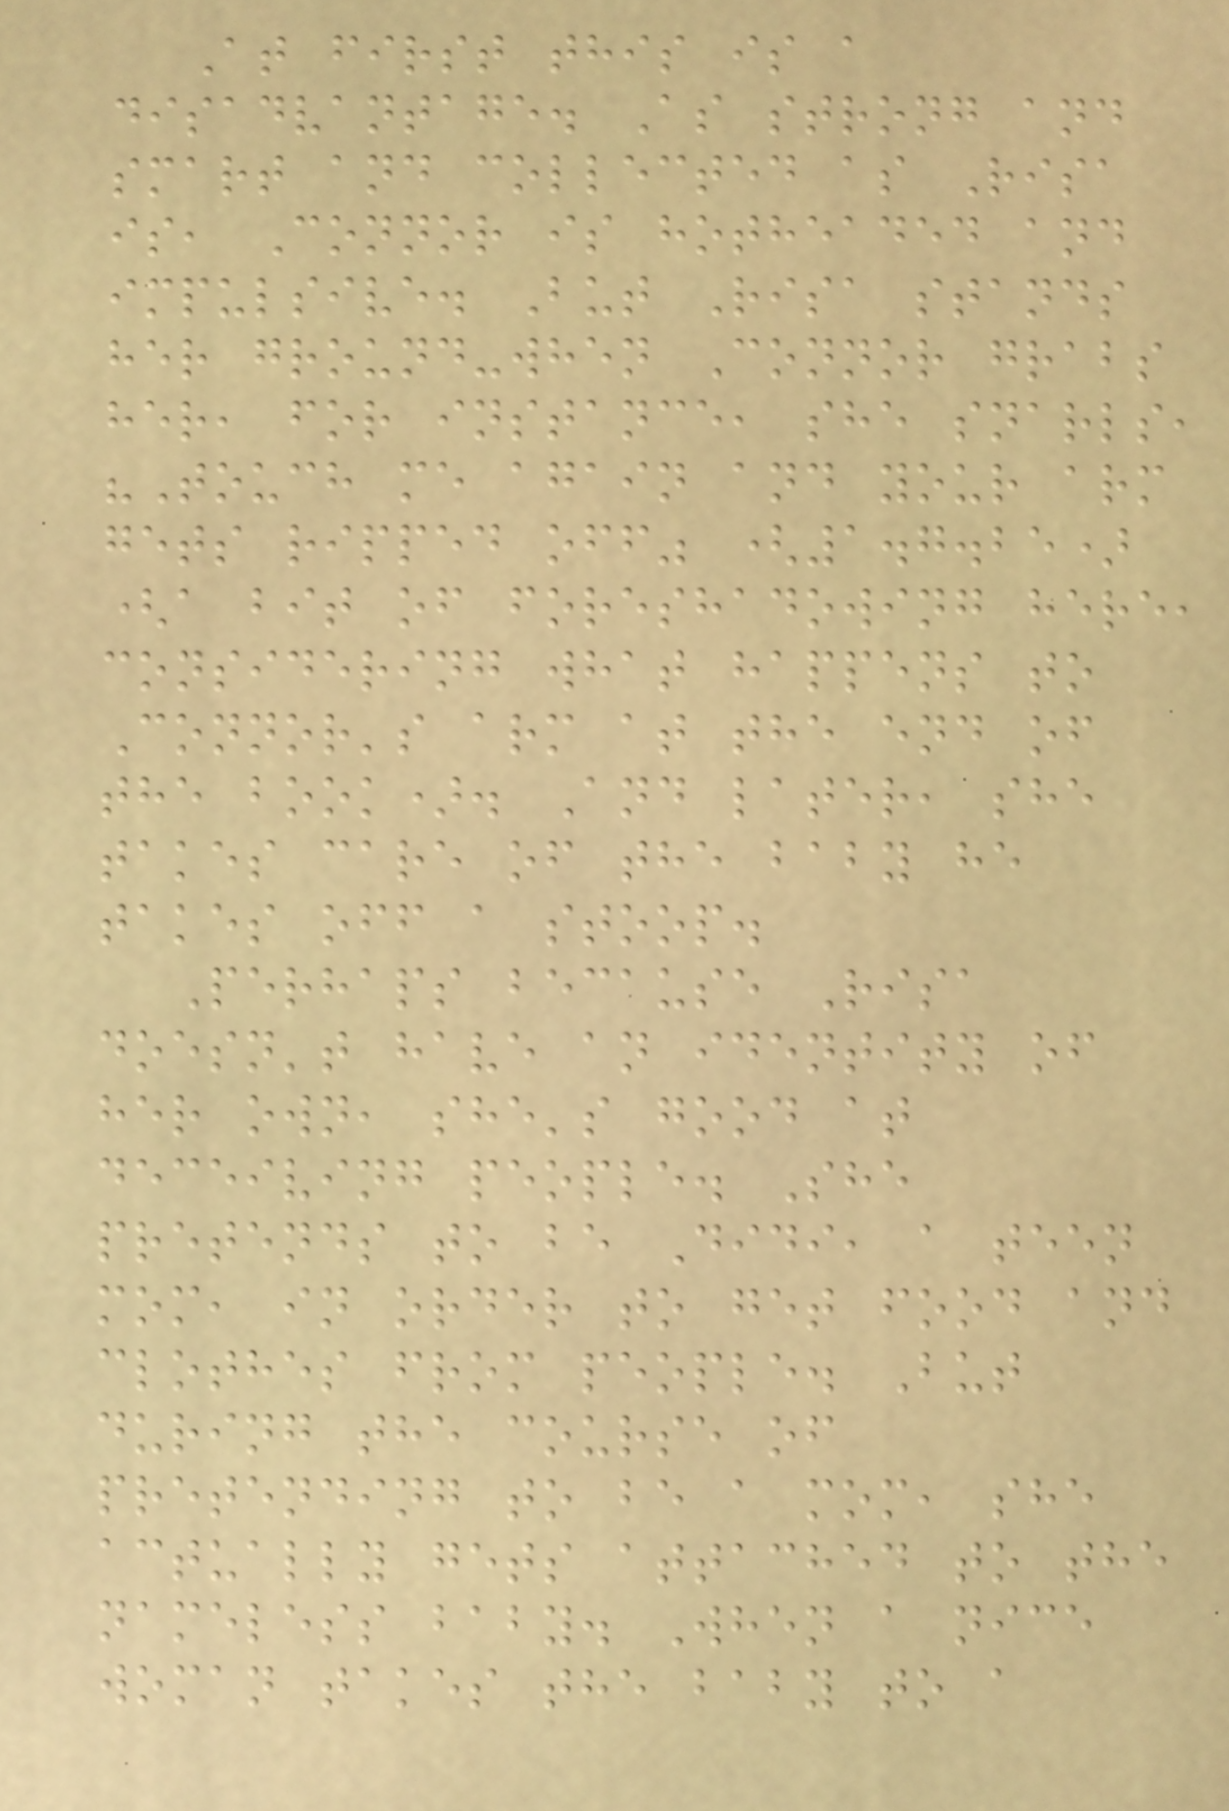At first this is a
disadvantage. As strong and
smart and collected as Risa
is, Connor is hotheaded and
impulsive. But Risa stands
her ground-when Connor grabs
her, for instance, she snarls,
"Touch me again and your arm
gets ripped off" (1.7.25)
(a bit of foreshadowing here,
considering what happens to
Connor's arm at the end of
the book). And later, she
takes care of the baby he
takes off a stoop.
Perhaps because Risa
doesn't have an identity of
her own, she's good at
deceiving people. She
pretends to be Didi, a teen
mom, in order to get food and
clothes from people. But
during the course of
pretending to be a mom, she
actually gets attached to the
nameless baby. When a nice
woman takes the baby to a
